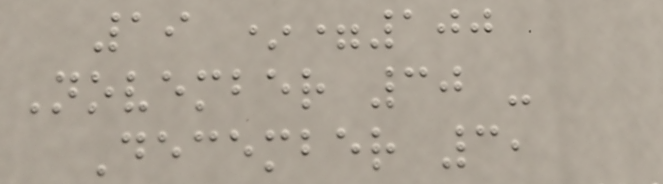19 *=100
November 30 -
December 3,
